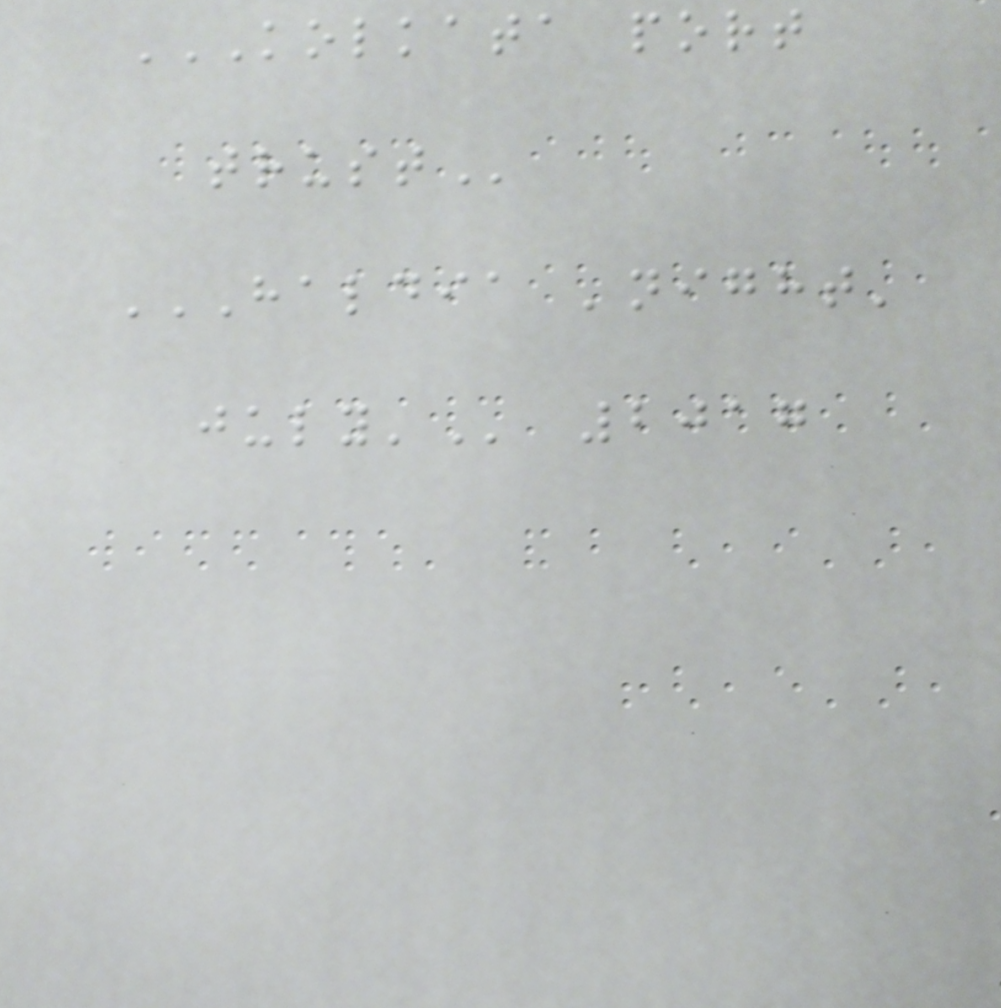KOLKATA PORT
TRUST
HALDIA 'NIGHT'
JULY' 2017
